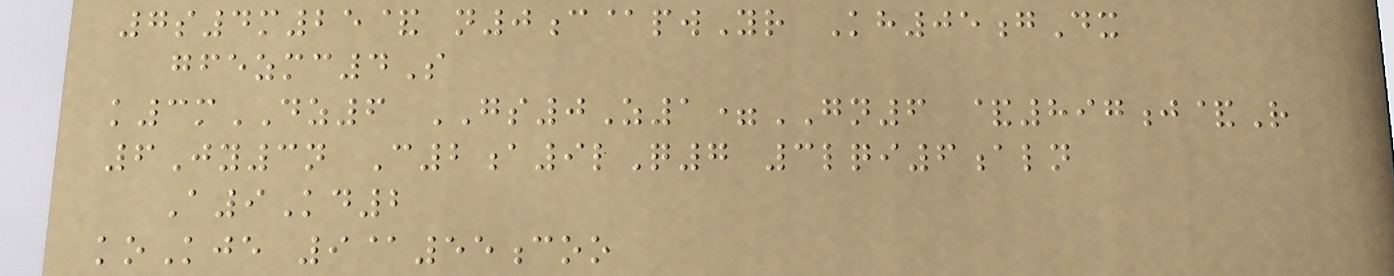7s4m25& n0c@pwYr Kh05gDx
gfezmc4S
k3mDZ6 GS0Z1=GN6 &897j&R
6Jy3n C2a9lQ7 3lqi6aln
A9Kd2
koKje 9@55coo
